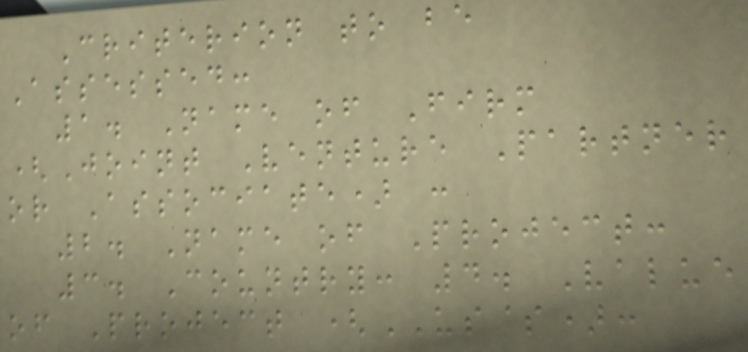Criterion to be
Assessed:
1. Name of Firm
(Joint Venture Partner
or Associate) :
2. Name of Project:
3. Country: 4. Value
of Project (US$):
